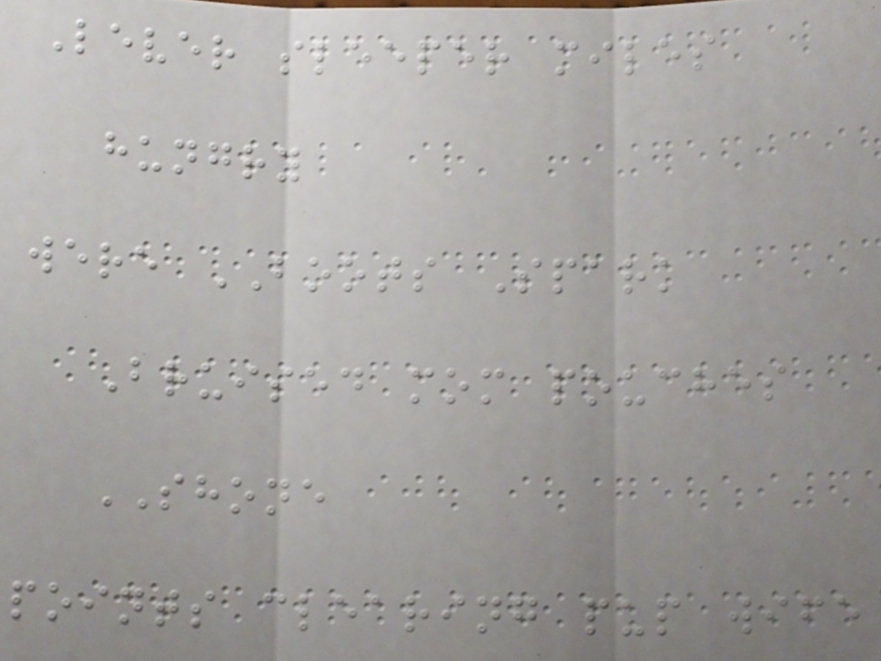Lever sleeper miles
hungry
were BOOTS Spark
Bruised mom pouches
SHONE
points clearing pup wife
